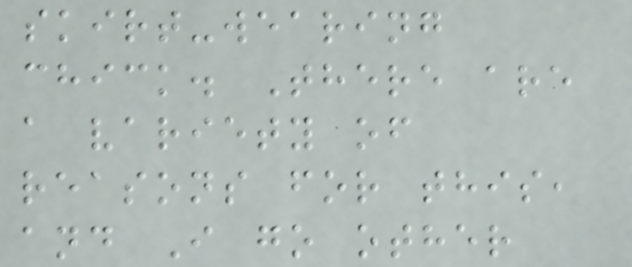skirt-wearing
chick. There are
a variety of
reasons for this,
and I go other
